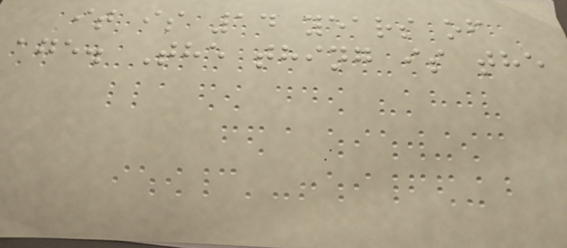it is 14 years of
age. The thing is the
